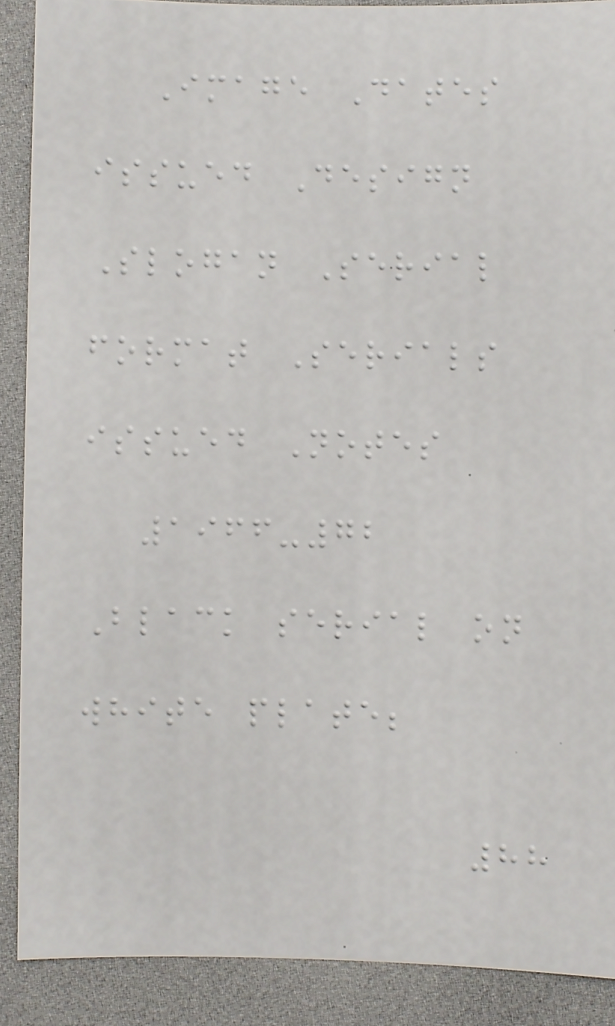Image Dates
issued Design
Slogan Serial
format Serials
issued Notes
1966-72
Black serial on
white plate;
88
